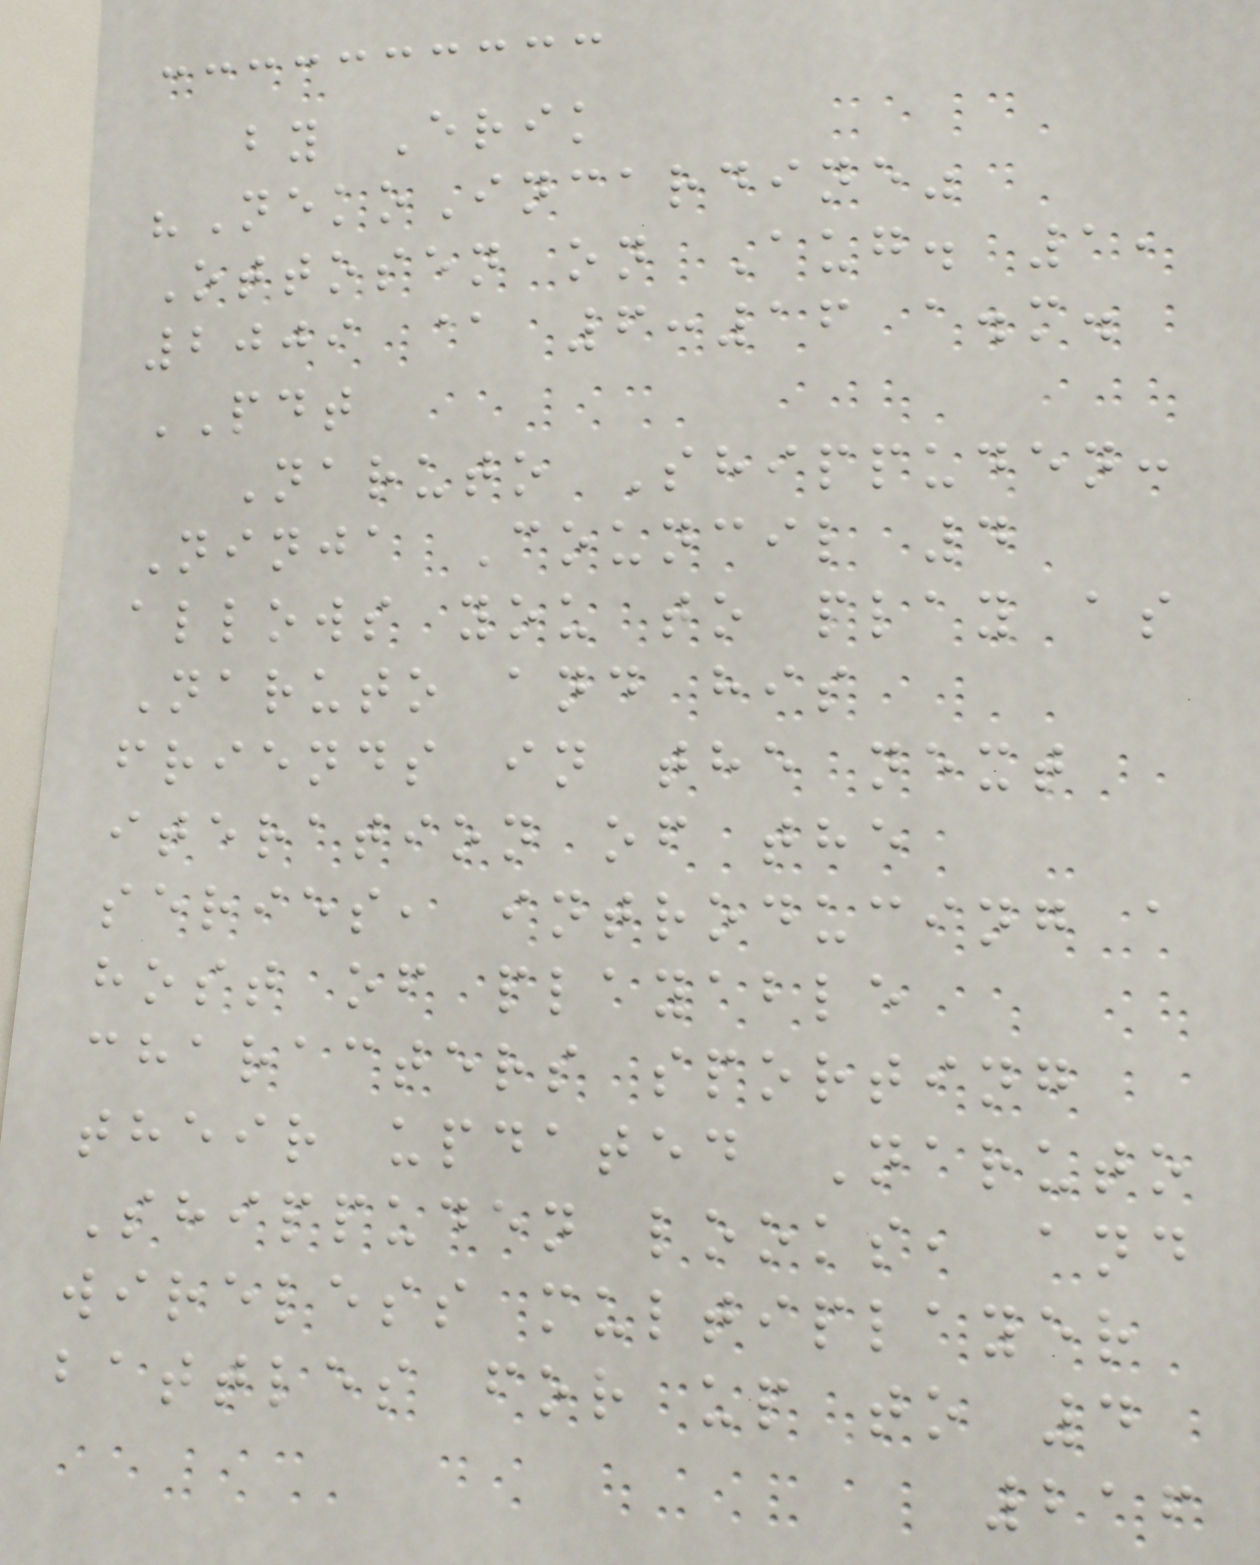by Erik
"NekoIncardine"
Ottosen on Aug. 1,
2009 @ 6:16 a.m.
PDT
Naruto Shippuden:
Ninja Council 4
allows you to play as
Naruto and his
friends in the next
iteration of the
series, introducing a
host of playable
characters sporting
their updated Naruto
Shippuden looks, and
wireless multiplayer
battles for up to 4
216
